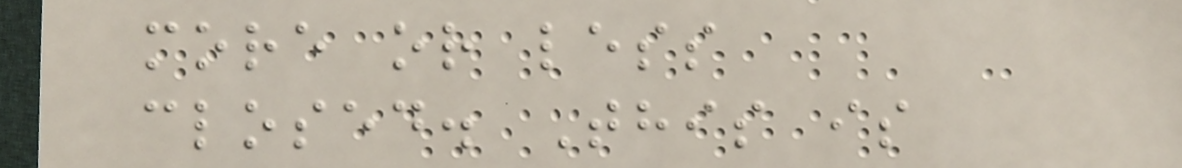more or less
closed. This is
